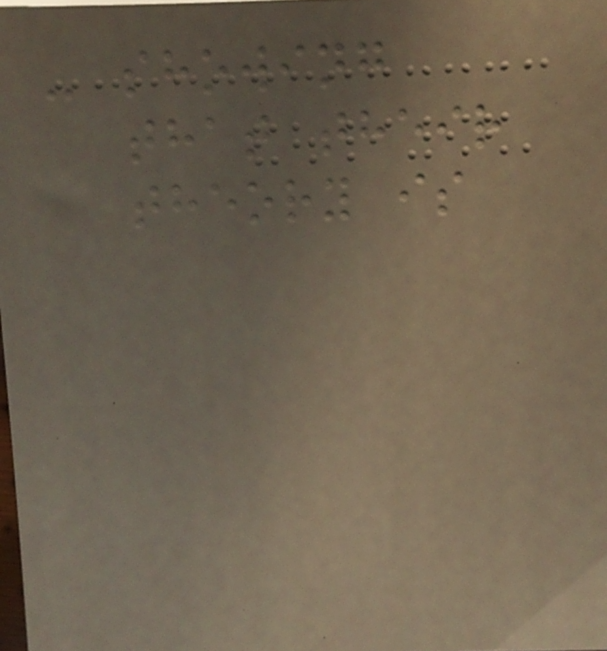- showing
that their
theory is
